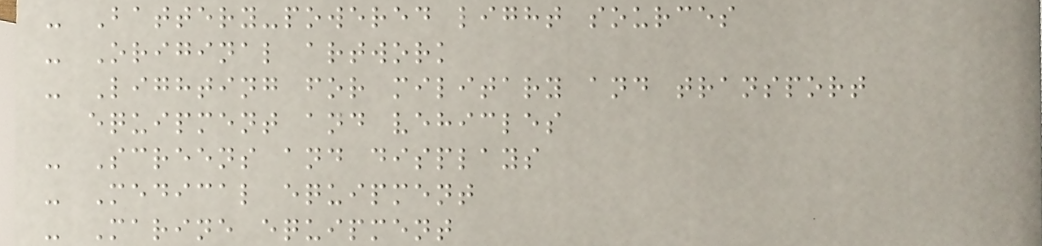- Battery-powered light sources
- Original artwork
- Lighting for military and transport
equipment and vehicles
- Screens and displays
- Medical equipment
- Marine equipment
